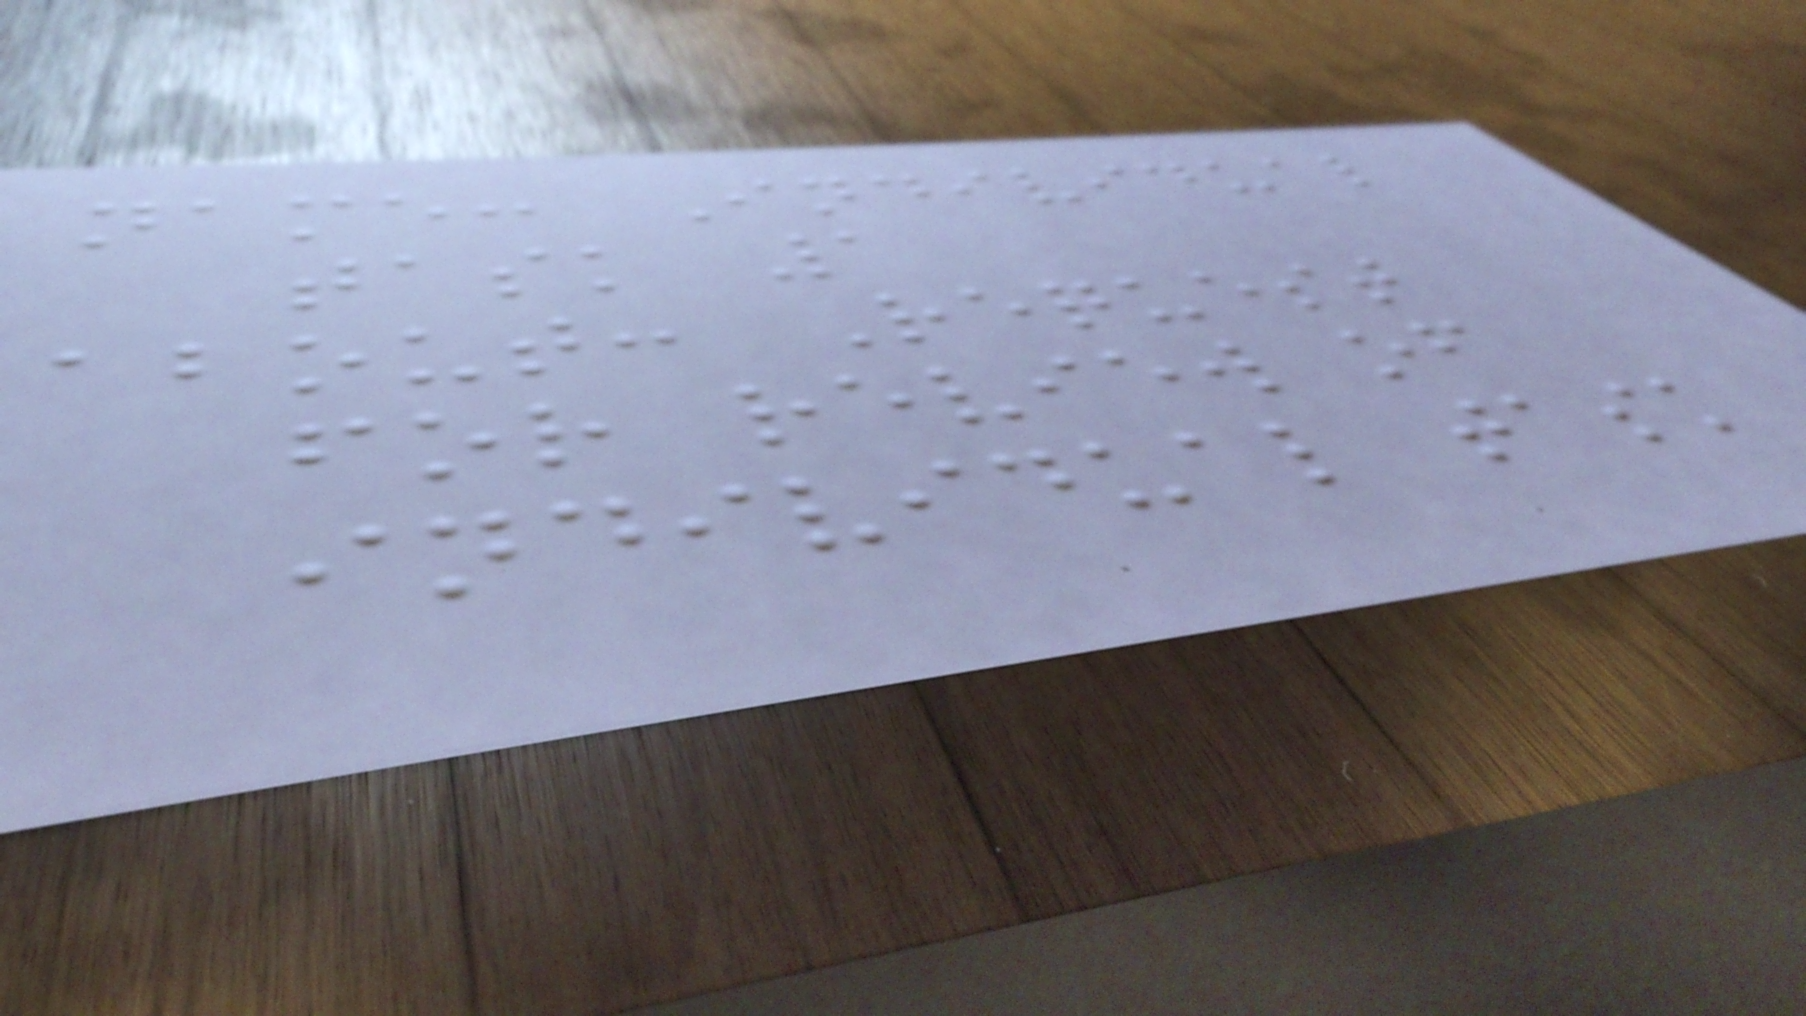name: Individual
task 1
about: Request
for review of
individual task
